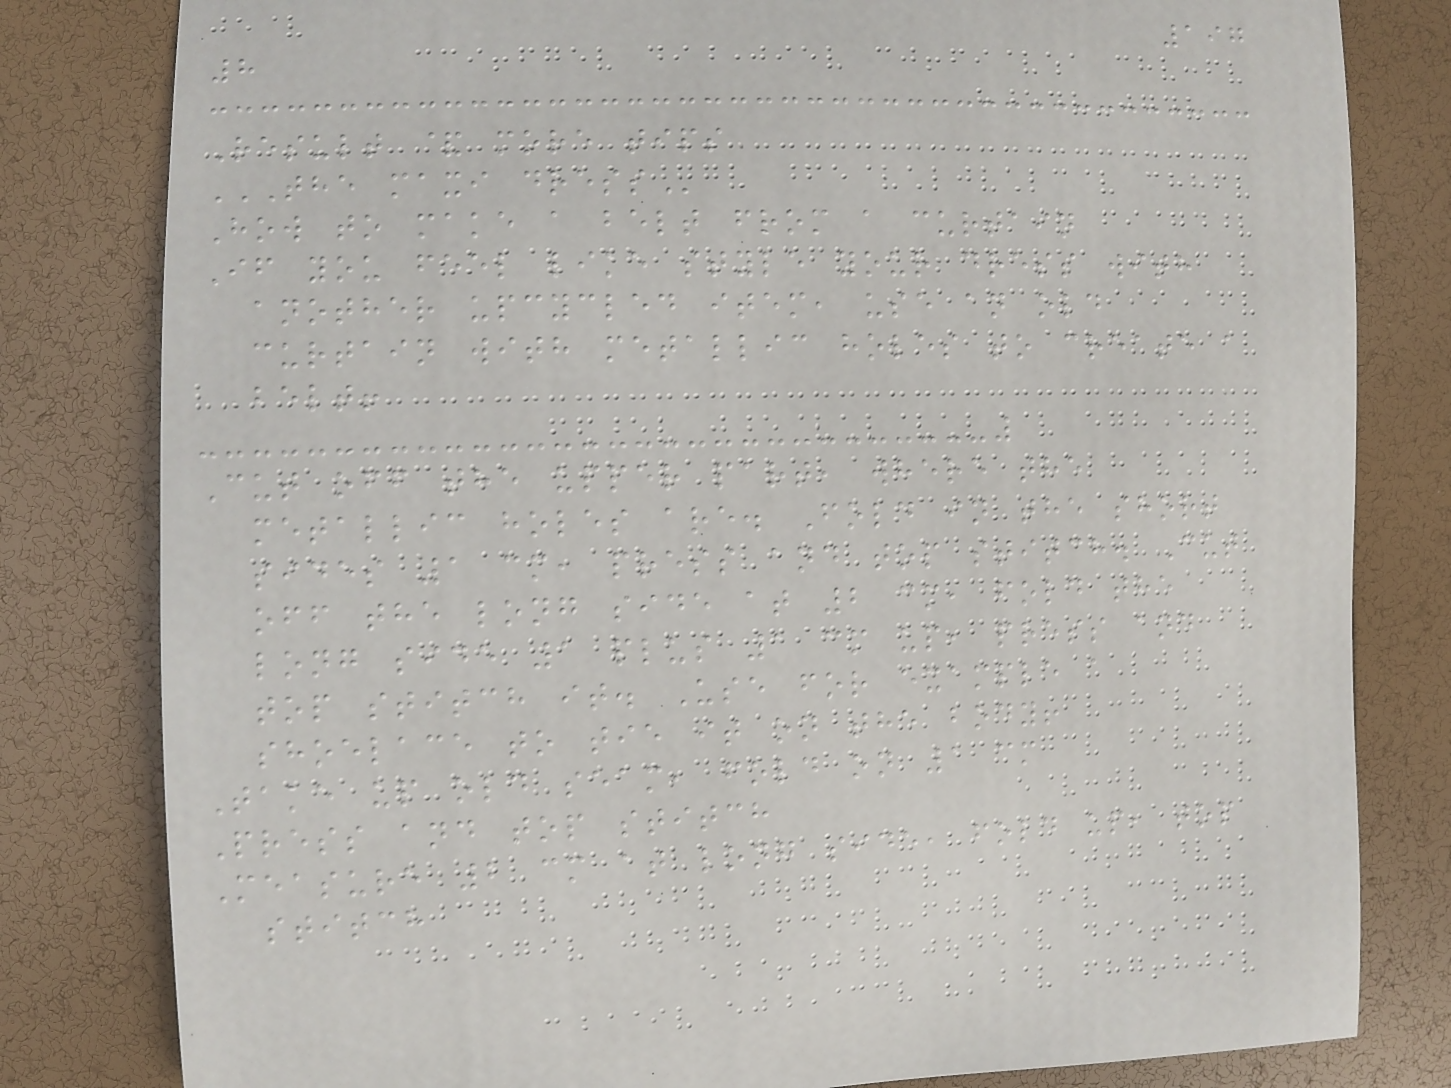197
8
Result & more tips
THE MAXI DRESS
How to make a belt from a curtain
If you feel like style your dress with
another upcycled item, use an old
curtain with metallic holes to create a
belt!
Cut off the upper part, where the
metallic holes are. Fold in the short
sides 1 cm, press and top stitch. Cut
off the long side at 2 cm, fold the
long side 1 plus 1 cm up, press and
top stitch it. Use for example a
shoelace to tie it on the body!
Take up old seam, fold on 1 cm
Press and top stitch
Measure 2 cm at long side, fold up, top
stitch
